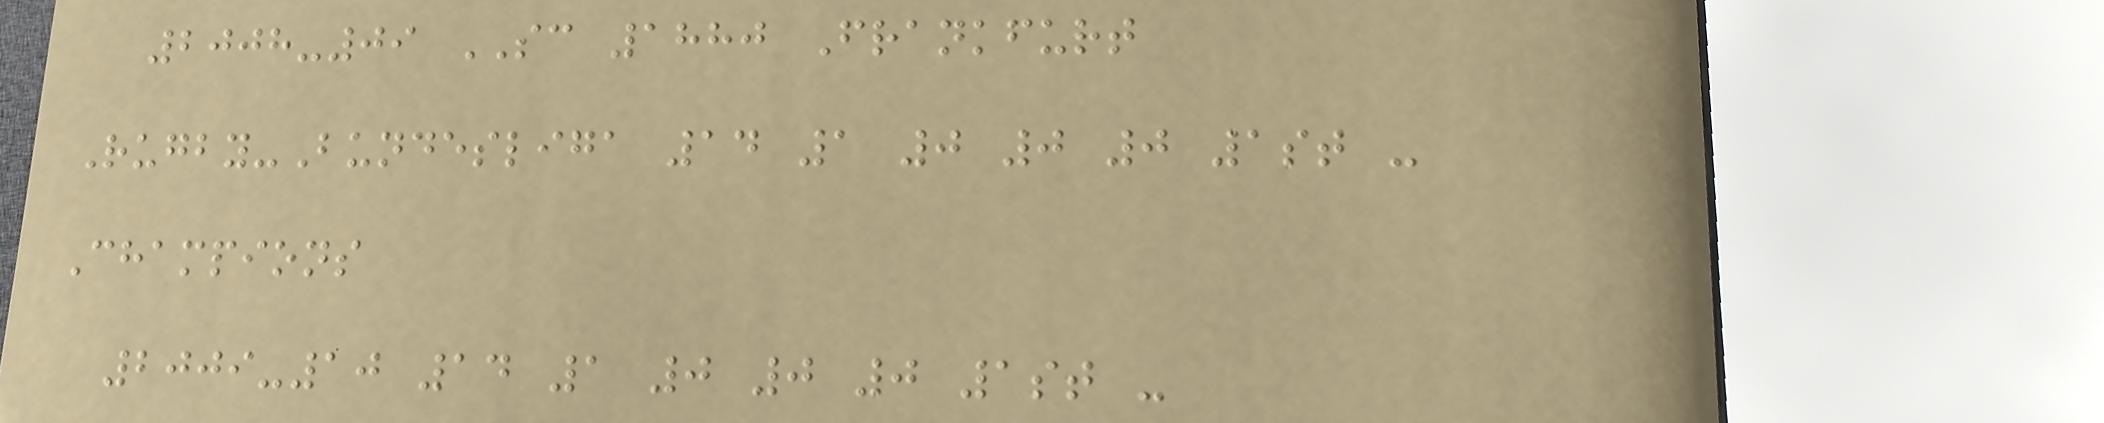2008-09 SC 1880 Frankfurt
Rugby-Bundesliga 14 1 0 0 0 1st -
Champions
2009-10 14 1 0 0 0 1st -
